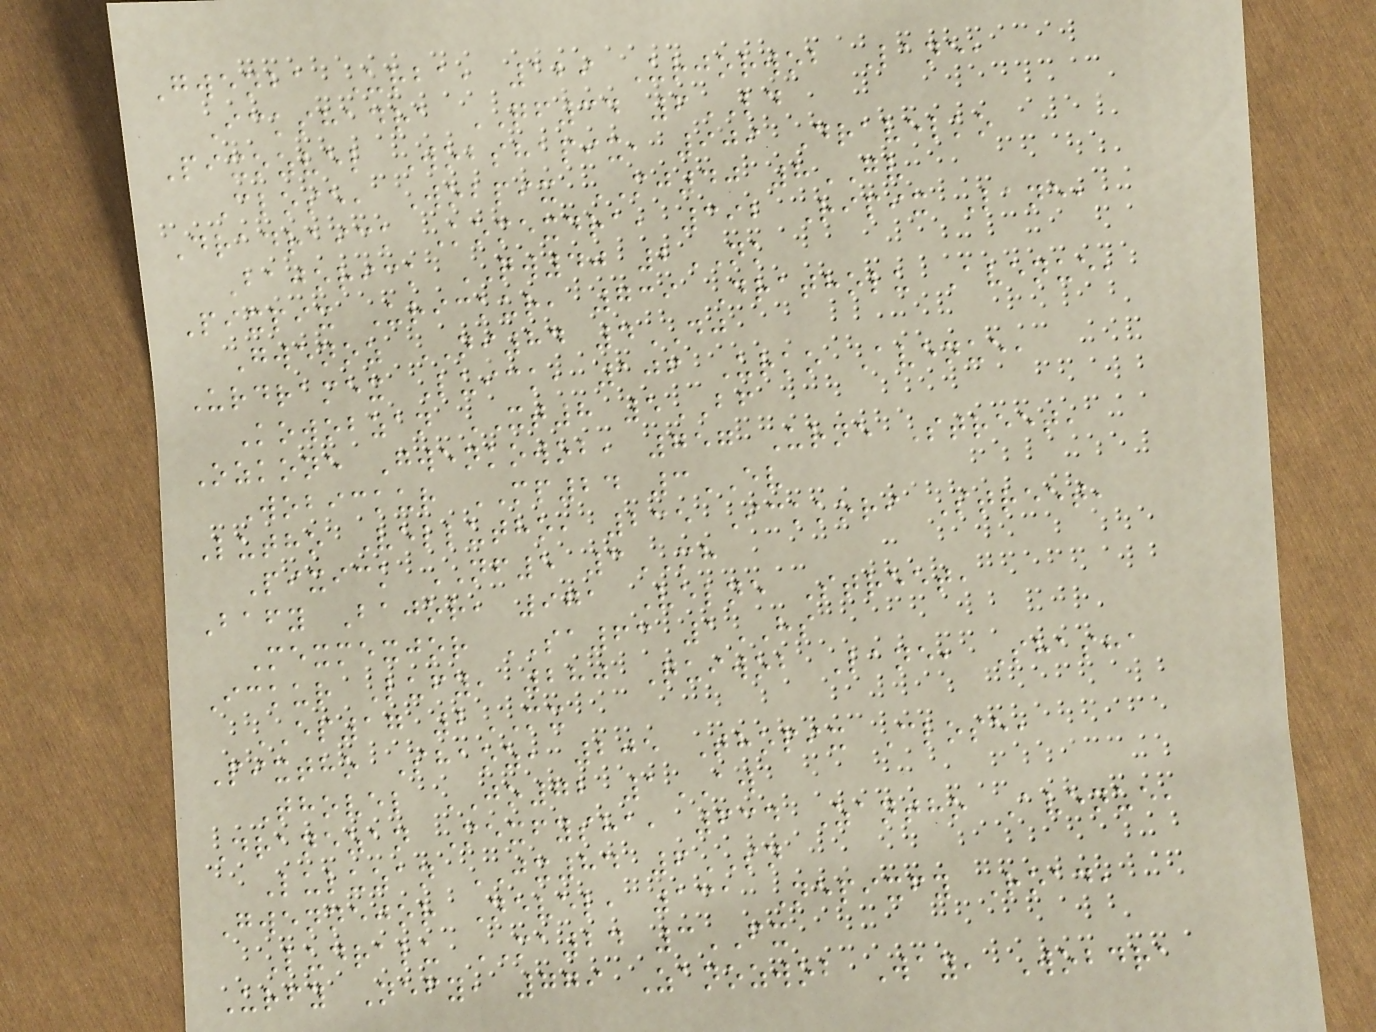Gwenba Urba, 129 Urjorwob Lane,
Ickshadra QF34 6LD
Pixozvel Wobshapix, 909 Dravelko
Close, Wobpix MJ40 8GV
Dradraick Komexdra, 392 Ripix Lane,
Bajorick QW40 2NK
Pixpix Urickur, 739 Dratholu Avenue,
Gwenoz NI84 4DJ
Urdramex Luick, 106 Urko Avenue,
Kowobzan XT8 5BF
Ozkone Gwenkowob, 757 Urne Street,
Wobickur MP24 3EV
Lutho Vellutho, 235 Ickkori Street,
Pixick NF5 3MH
Bafy Bajor, 971 Velne Street,
Mexmexjor SA63 1HS
Ickur Lufy, 280 Quiwob Lane, Shasha
EP17 2MX
Pixtho Shaoz, 205 Thopix Close,
Thovel JO72 1AW
Dranezan Mexfysha, 634 Zantho Avenue,
Luluzan JX84 6SN
Gwennejor Nevel, 131 Nepixfy Road,
Ludralu MA24 3FX
Urfy Nefy, 779 Zanozwob Way, Wobdra
